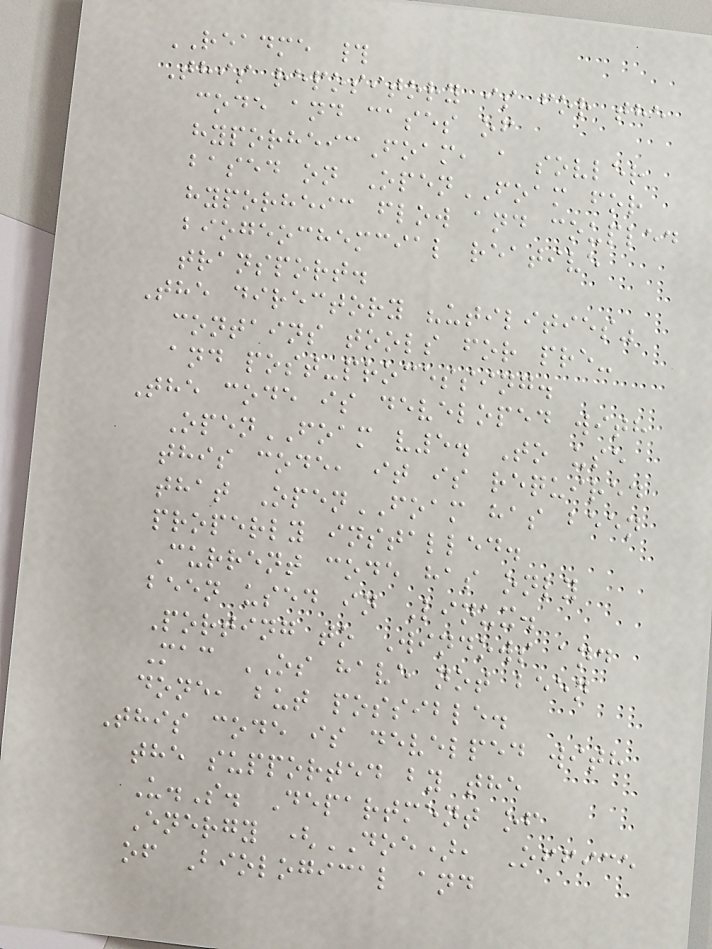README #
This repository is for the
code and cases of
hyporheicFoam, a sovler
based on OpenFOAM for
hyporheic flow and coupled
biogeochemcial reative
transport.
The directory "utilities"
contains tools for pre-
and post-processing.
The code is developed with
OpenFOAM v5. To use
this code, it is required
that OpenFOAM has been
properly installed.
Current code has only
been used in Linux.
Porting to Windows and
Mac OS have not been
done, but possible.
This code is develped with
the supported by the
U.S. Department of
Energy (DOE), Office
of Biological and
